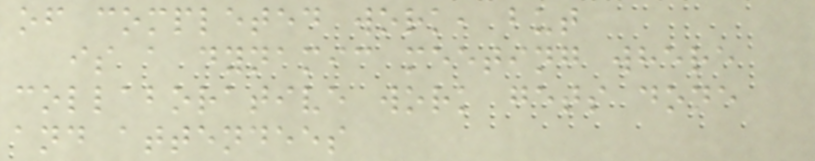of completed work, but
is a dynamic meeting where
collaborative work gets done
and attendees
